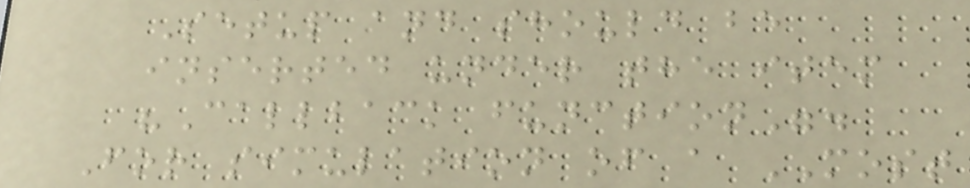Setup and should be
inserted under the item
"Callback function".
For simulation of a MOST
